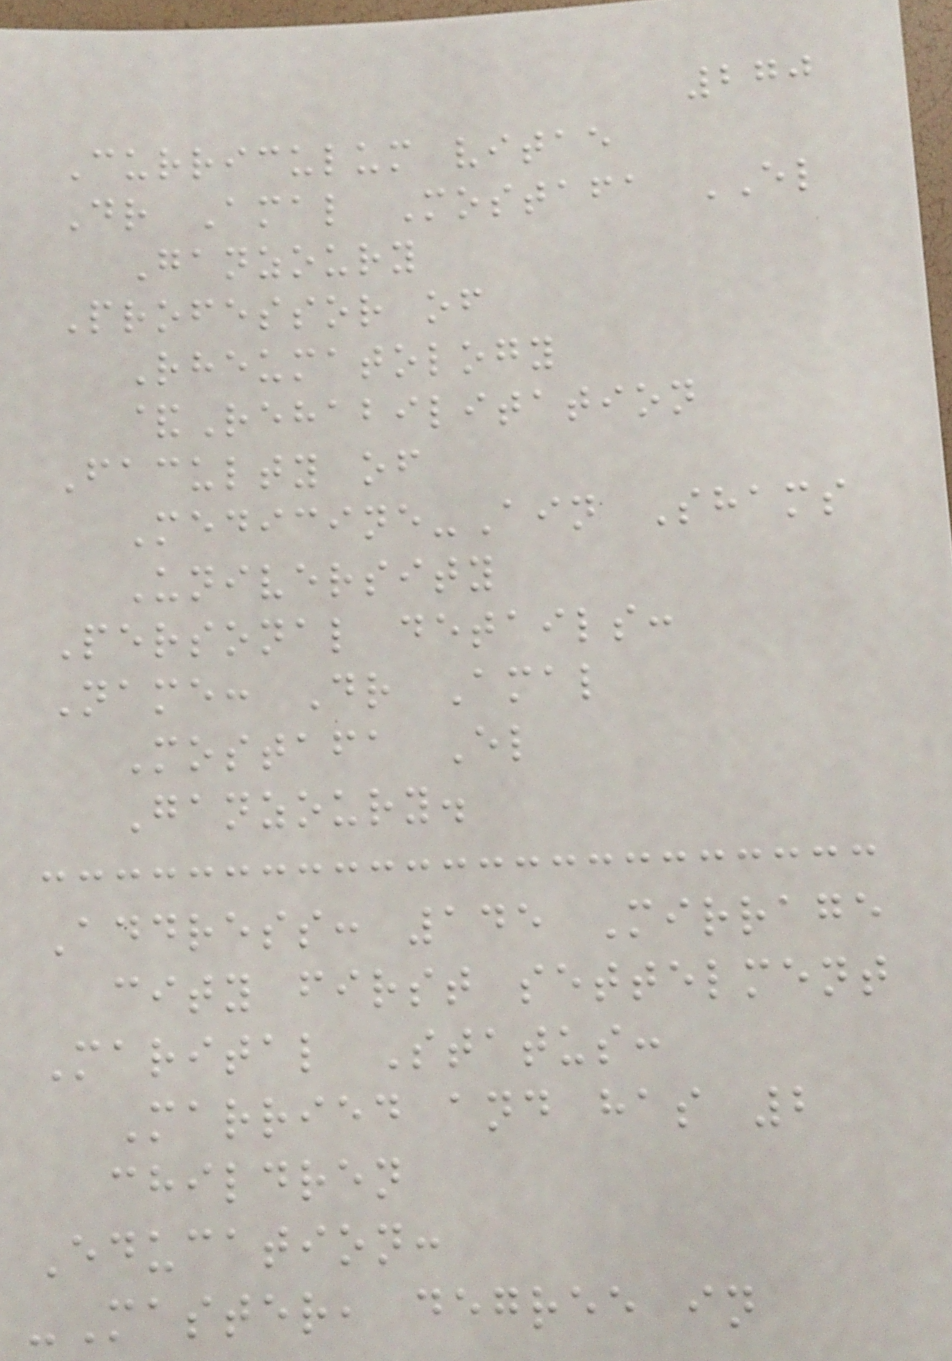270
Curriculum vitae
Dr Amal Mostafa EL
Ganzoury
Professor of
Rheumatology
&Rehabilitation
Faculty of
Medicine-Ain Shams
University
Personal details:
Name: Dr Amal
Mostafa El
Ganzoury.
Address: 145 Mirrage
city first settelment
Marital Status:
Married and has 2
children
Education:
-Master, degree in
